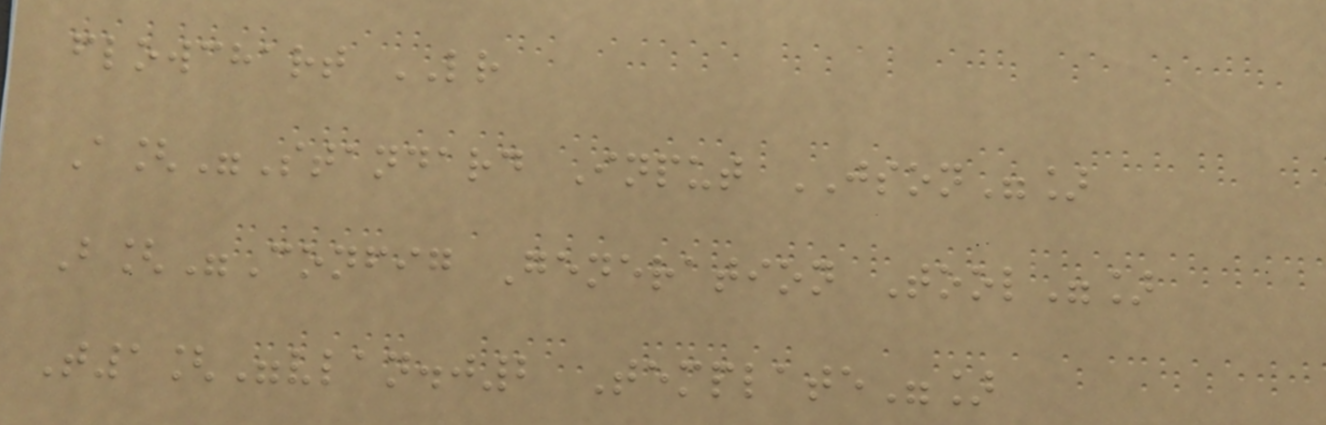flowchart LR
A["Standard Input JSON"]
B["Config Generation Tool"]
T1["vlan.j2 Template"]
